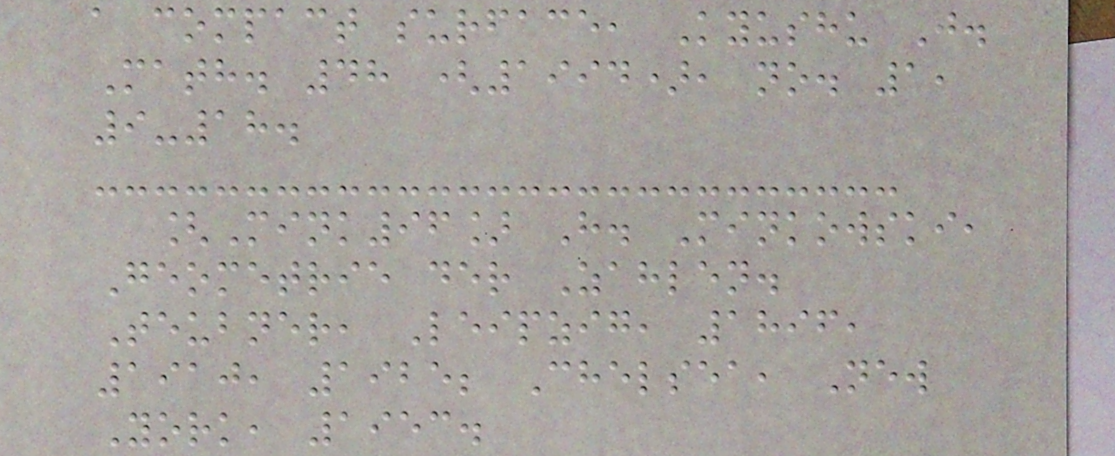a compact surface, Kyushu J.
Math. 48 (1994), no. 1,
9-18.
[Mink96] H. Minkowski,
Geometrie der Zahlen.
Teubner, Leipzig, 1896,
1910, 1925; Chelsea, New
York, 1953.
